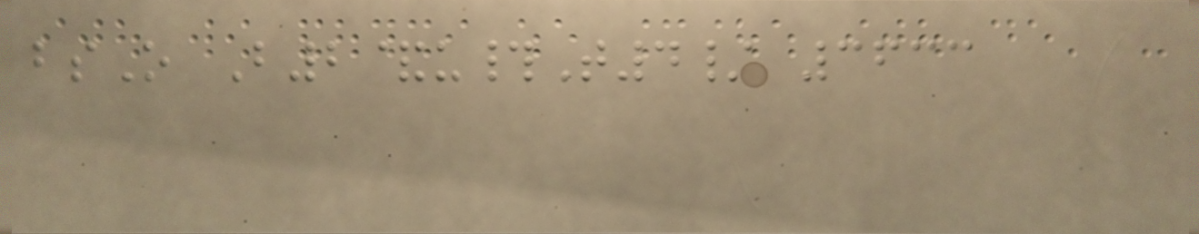bsO B2&u#T4/ 3633
